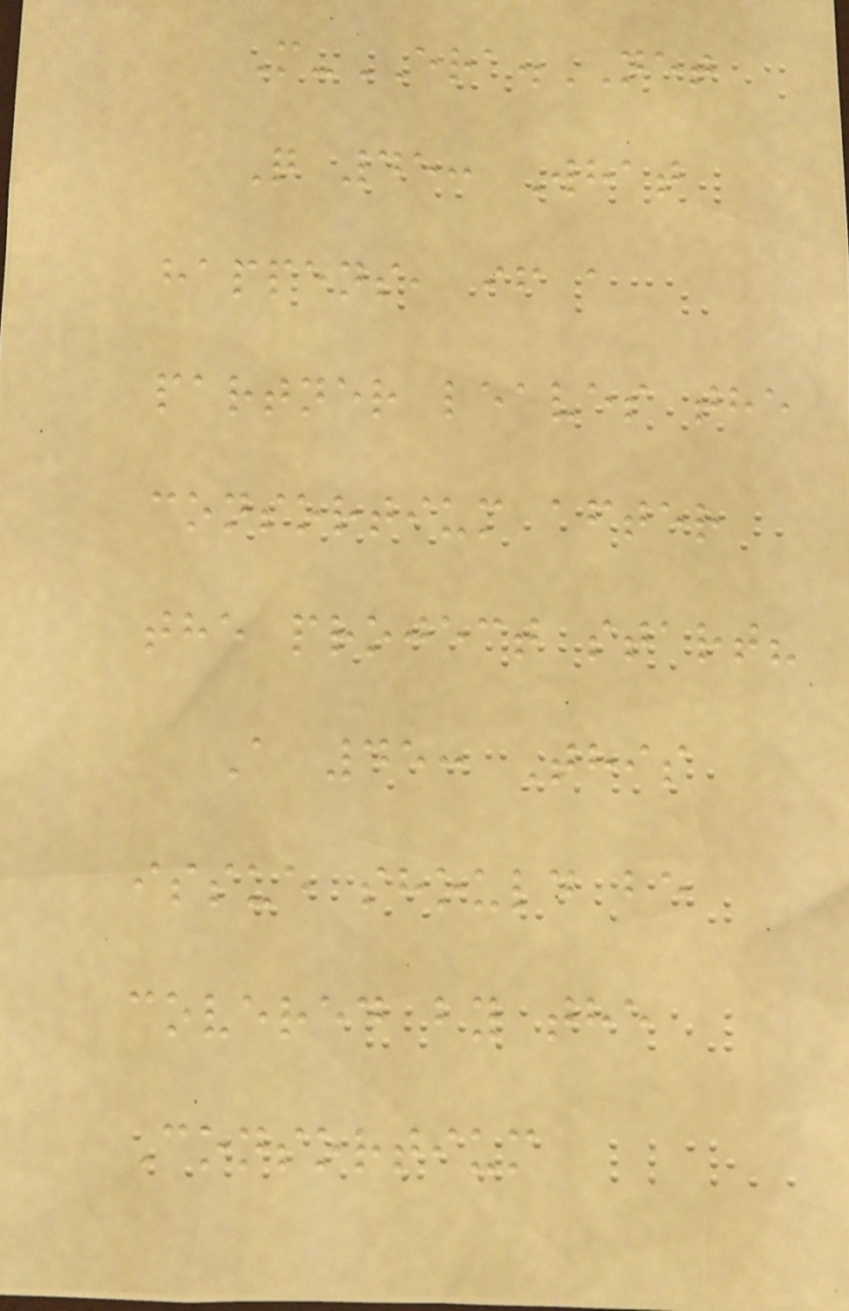M-ERA.NET
Q 45: What
happens, if a
partner leaves the
consortium after
the project start?
A 45: This
issue should be
covered by the
Consortium
